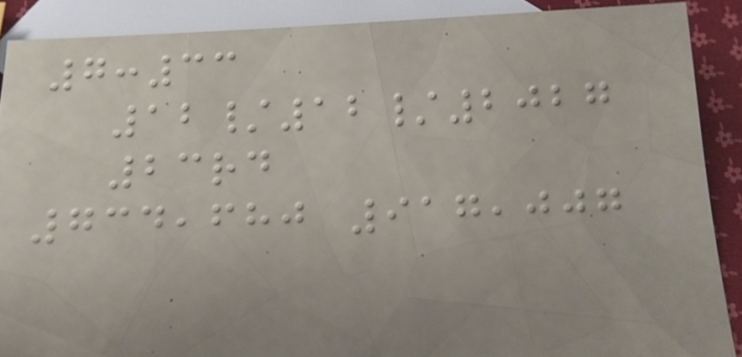7:33
12/12/2027
23rd
734,680 917,007
